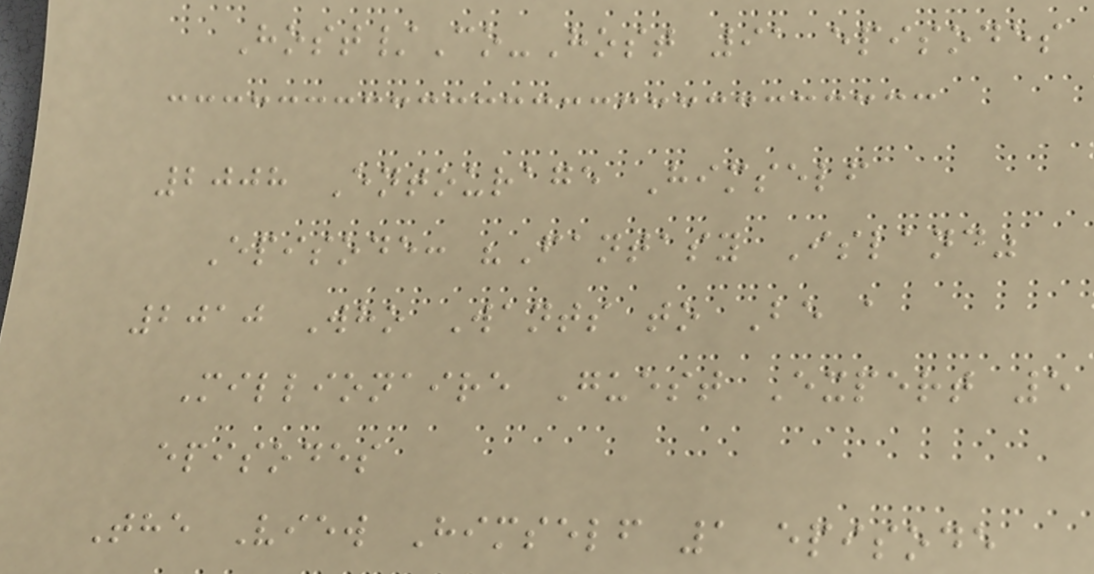Host/Co-Host 91 episodes
2008 Entourage Himself
Episode: "Fantasy Island"
2010 Who Wants to Be a
Millionaire Guest Expert 5
episodes
The View Himself 1 episode
